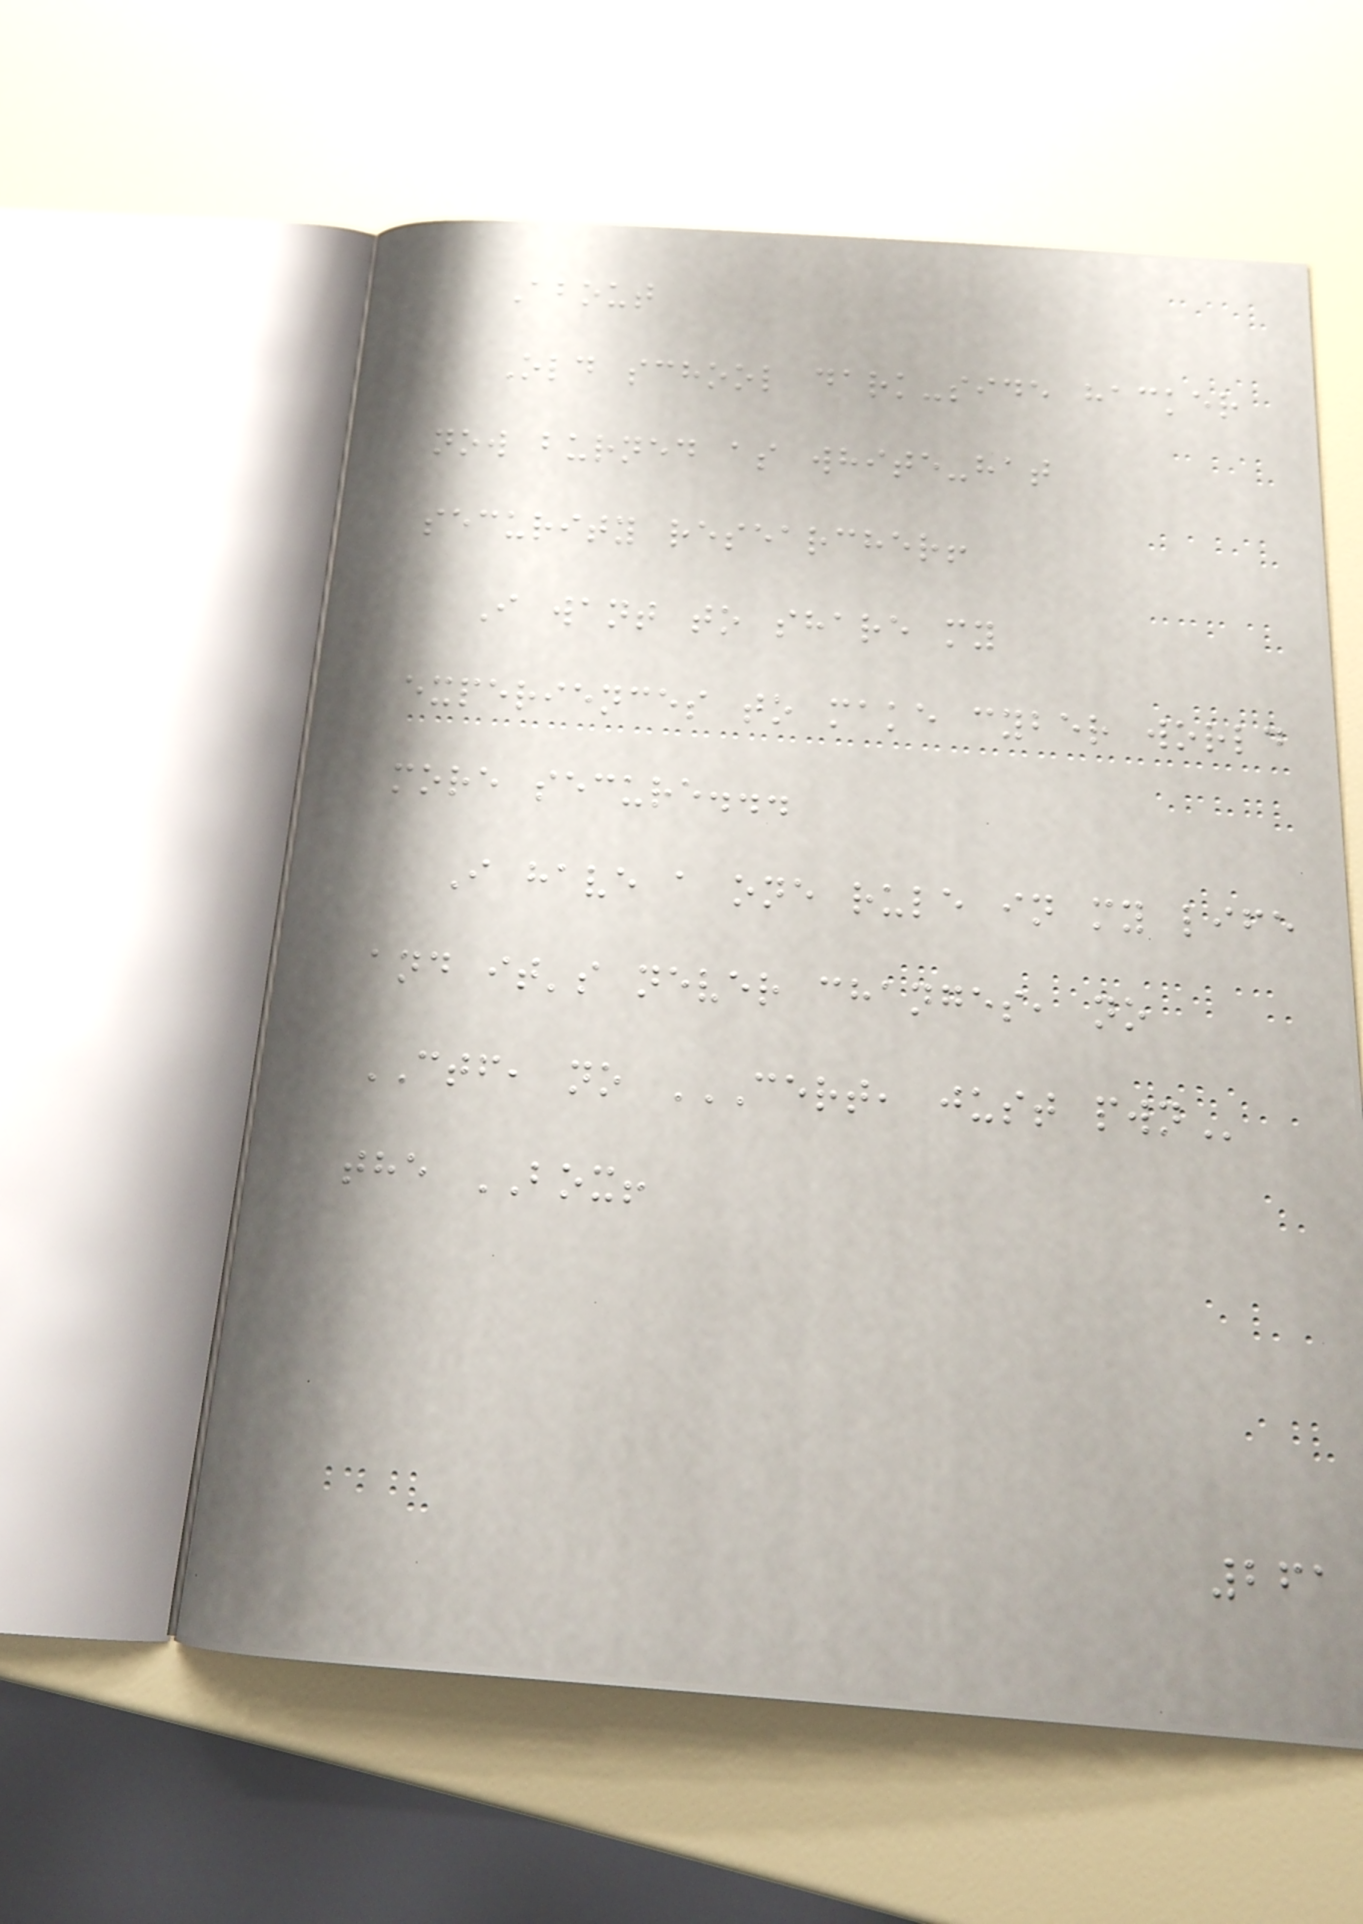About
Old school dark-side hacker
now burned as white-hat
security researcher!
I want to share my
experiences to make cyber world
more secure...
I have a one rule in my life
and it's never changes, no
CTF, no CERT, JUST PWN
the BOX!
261
